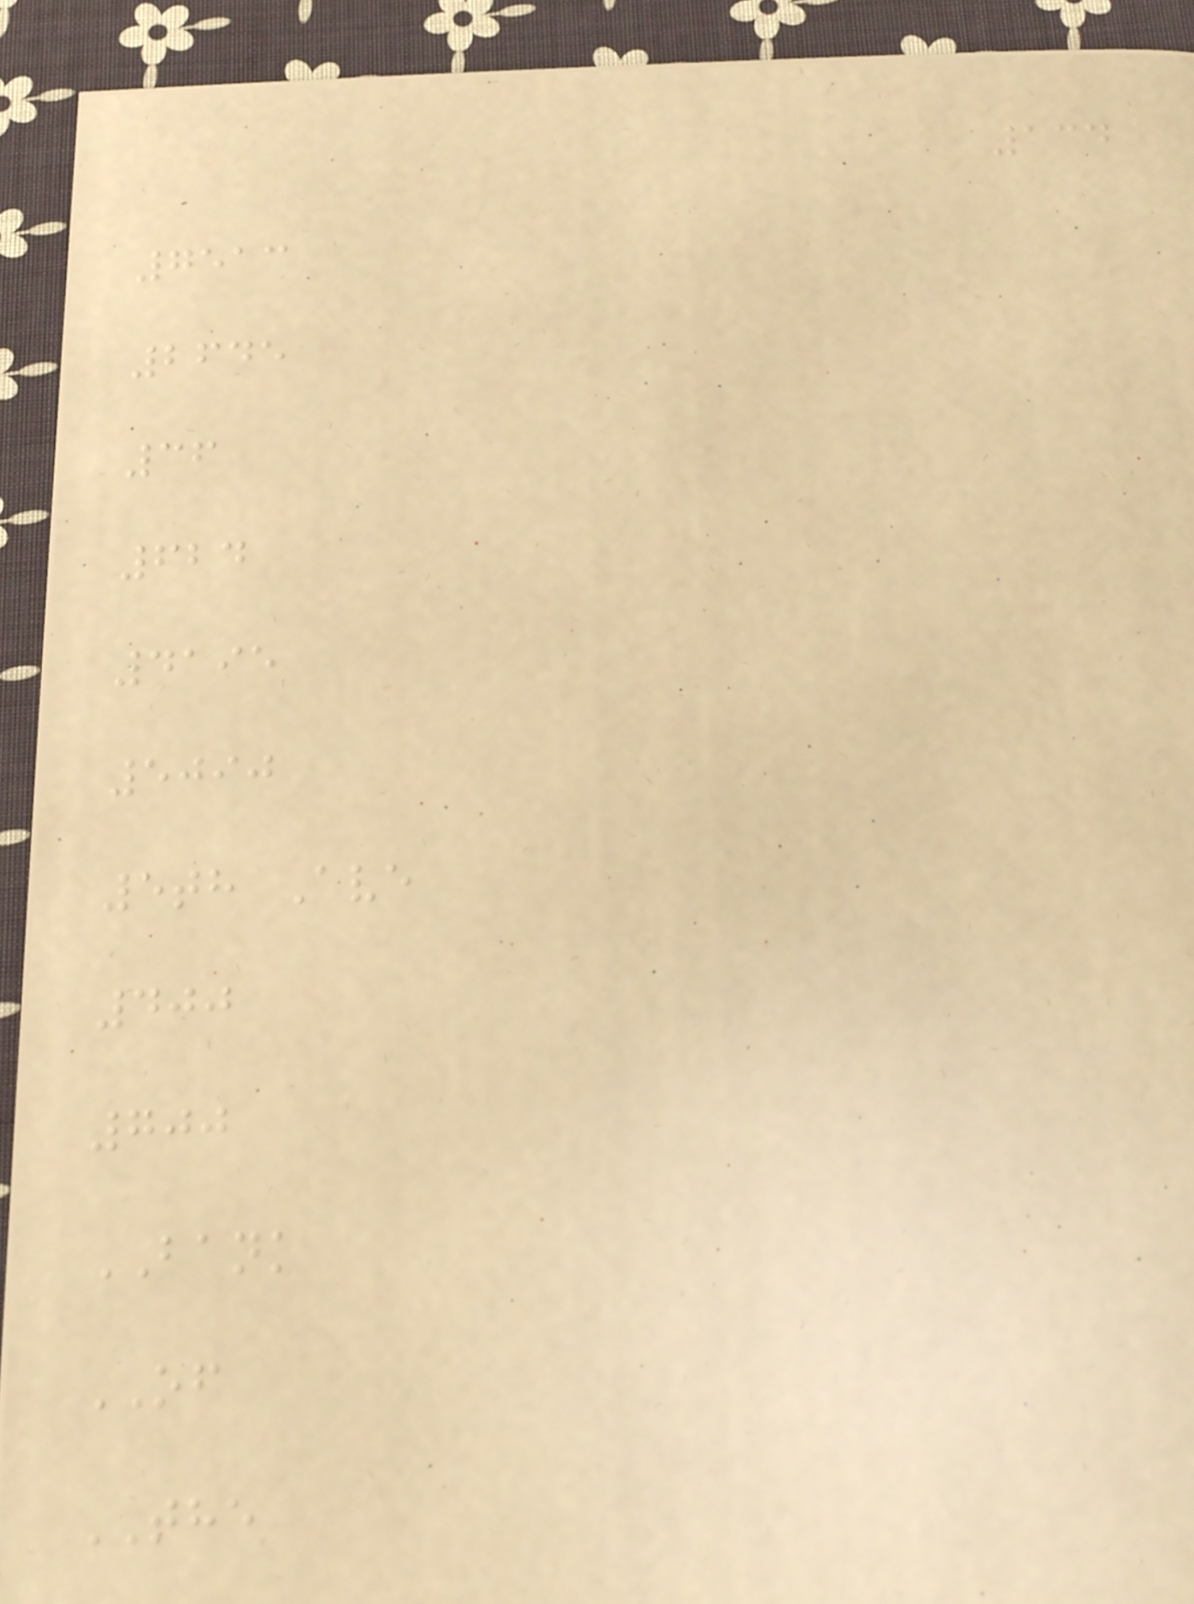134
7513
2645
36
624
4195
5090
5th Ave
400
700
BANK
OF
THE
